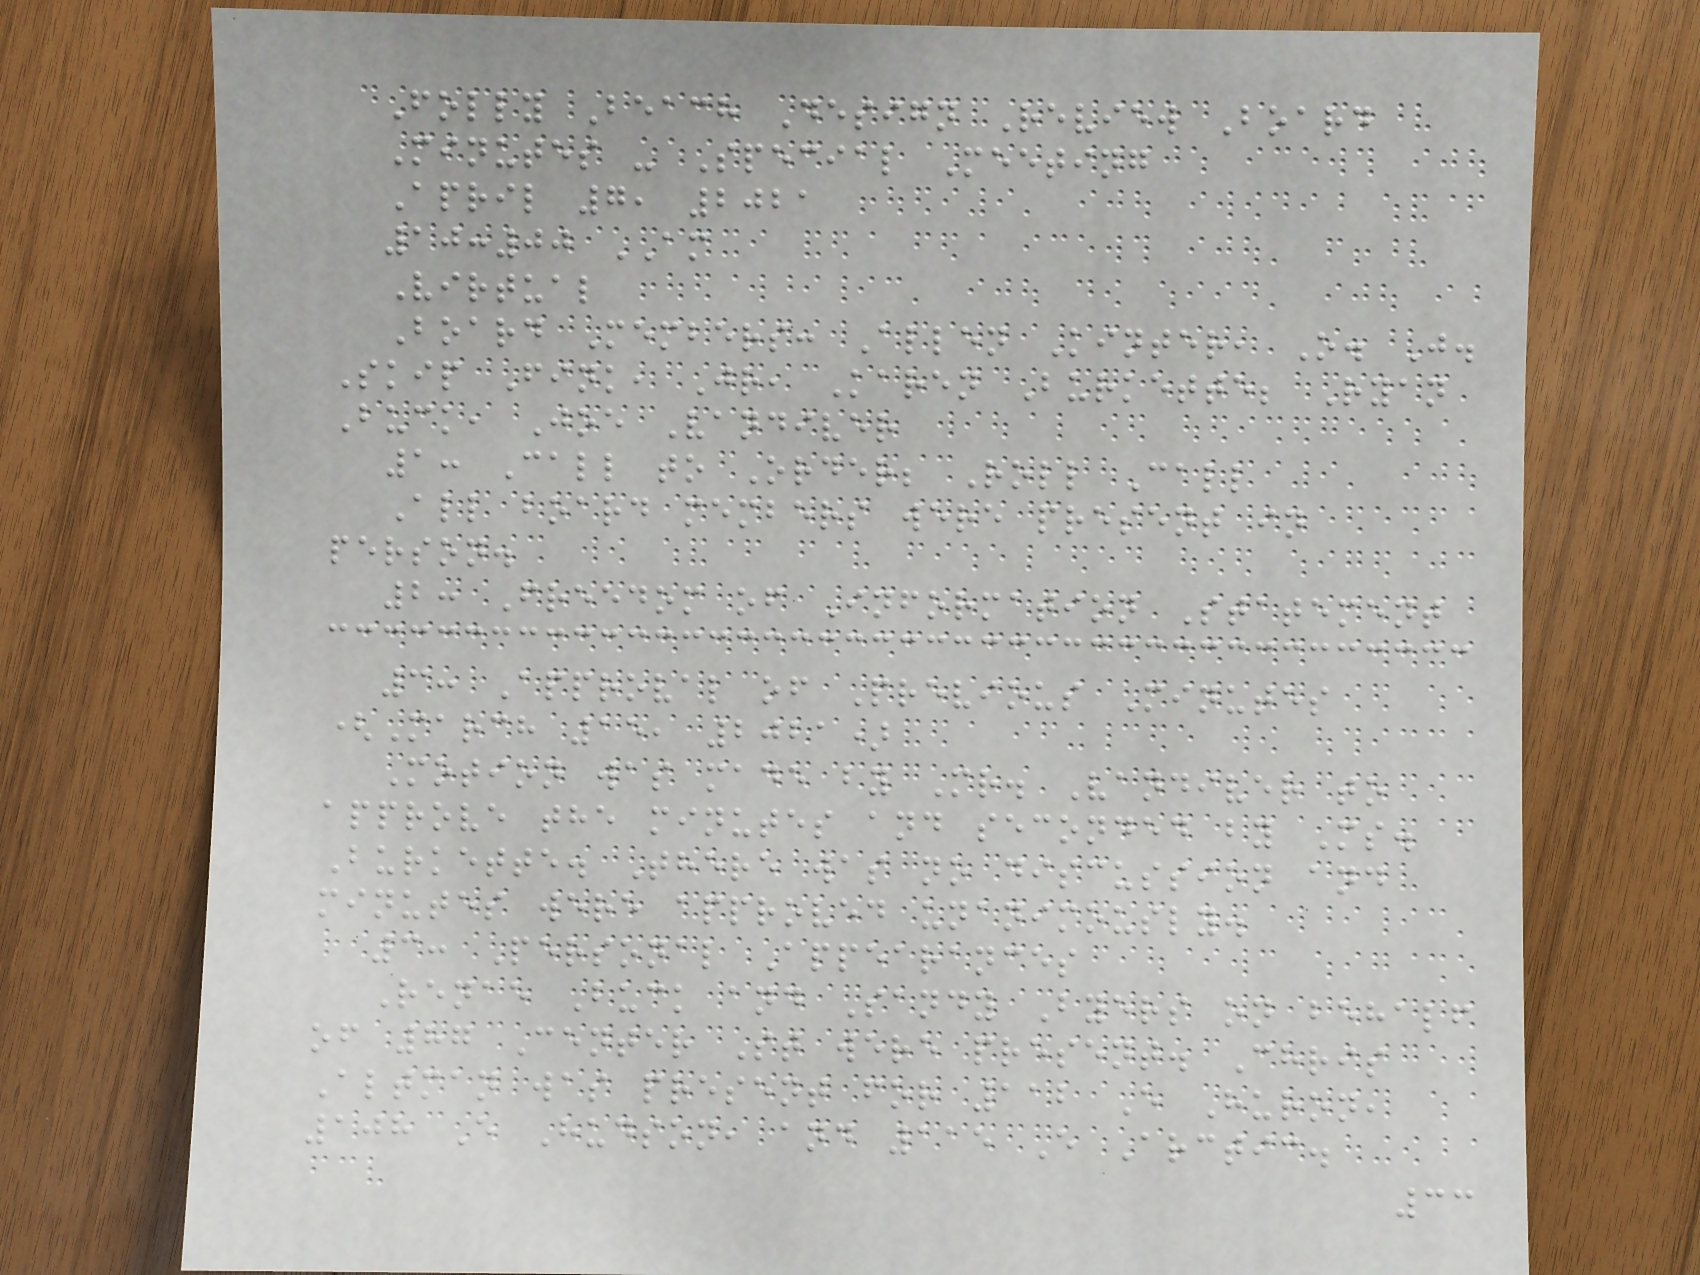Folly Beach Design Review Board
Minutes - Special Meeting
April 7, 2021
10:00 AM
Virtual
Board Members: Allen Kinter, O. J.
Skip Fink, Jr, Karen Burkette; Ryan
Buck, Joe Vandiver
1: Call to Order; Roll Call
All board members were present in
person.
2: Freedom of Information Statement
3: Approval of Previous Minutes
(March 15, 2021)
Motion was made by Mr. Vandiver to
approve the minutes and seconded by Ms.
Burkette. There was no discussion and
minutes were approved unanimously.
3: Personal Appearances
Renae Buck and Sandy Byers on behalf
of 87 Center St were present. Chris
Altman was present for 112 E Huron,
108 E Hudson, and 115 E Arctic.
33
